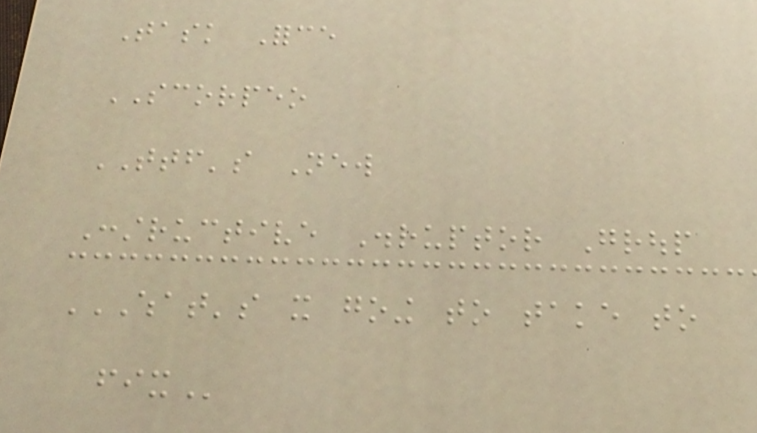Task Force
SCORPEO
TTF's New
Constructive Disruptor Group
WHAT'S IT GOING TO TAKE TO
FIX
